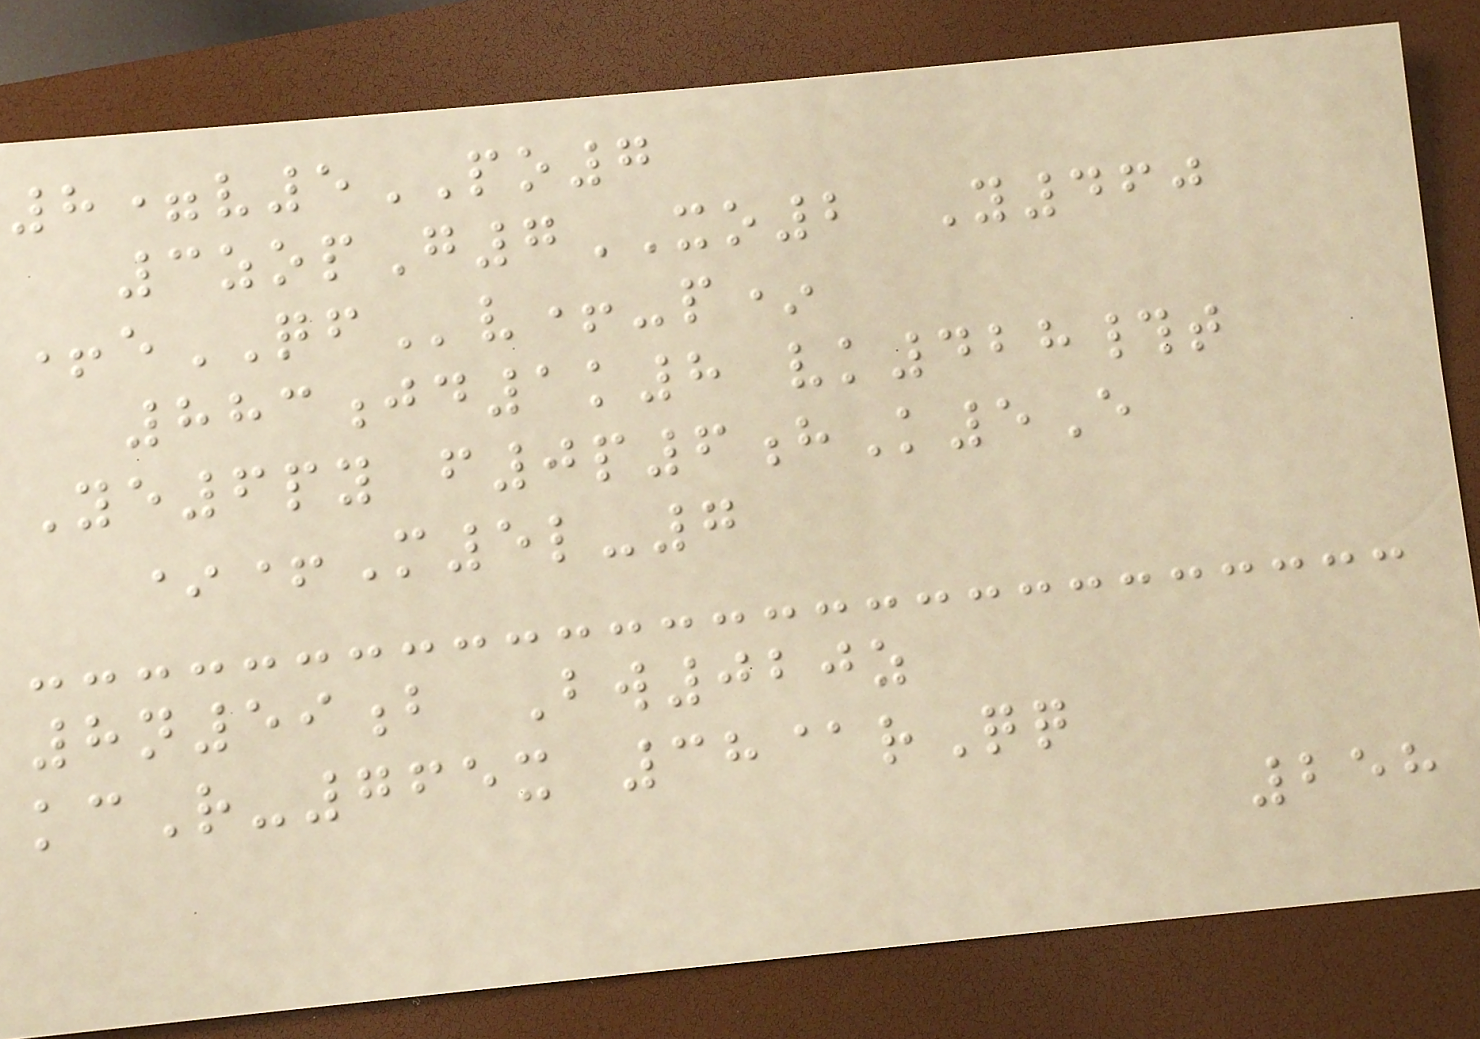8=v5PO7
3zopG7XO2 Y460
+eQFv+-p*
883jd1k8 vk428#t
Ye6py f0p6hK5E
*+M5l-7
8n59b Bw020z
kcR-765x 38@rQq
258
